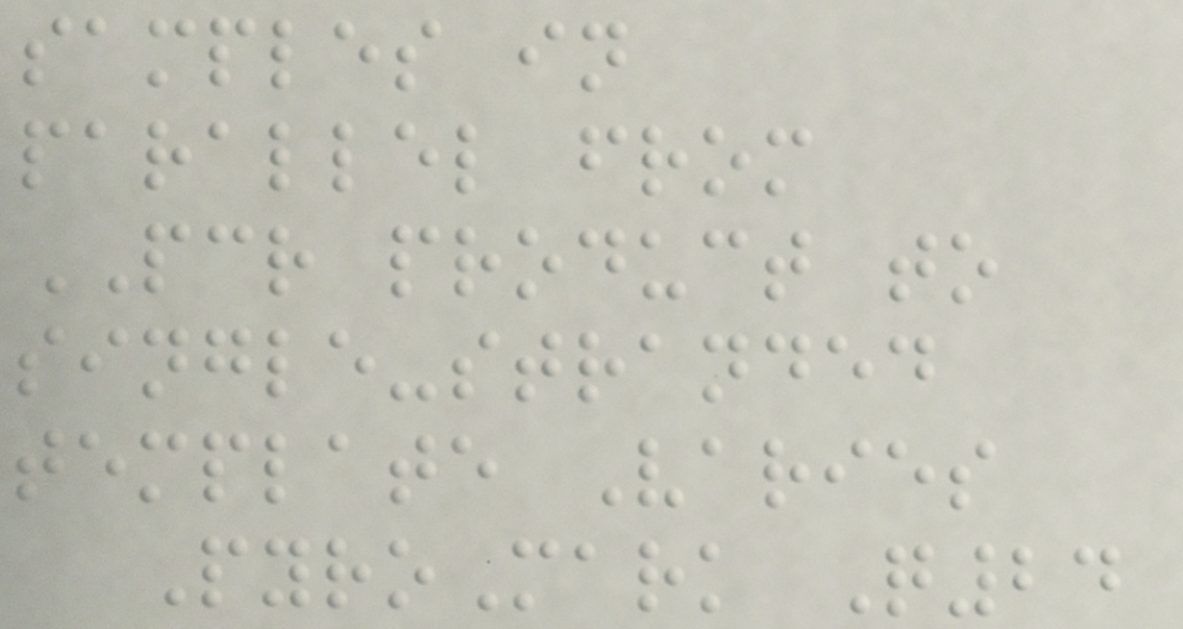samples in
parallel from
PCR product to
single-stranded
template Varies
PyroMark Q24
